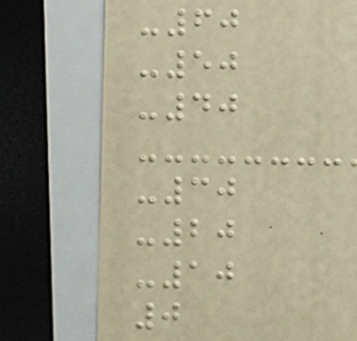-60
-50
-40
-30
-20
-10
0
